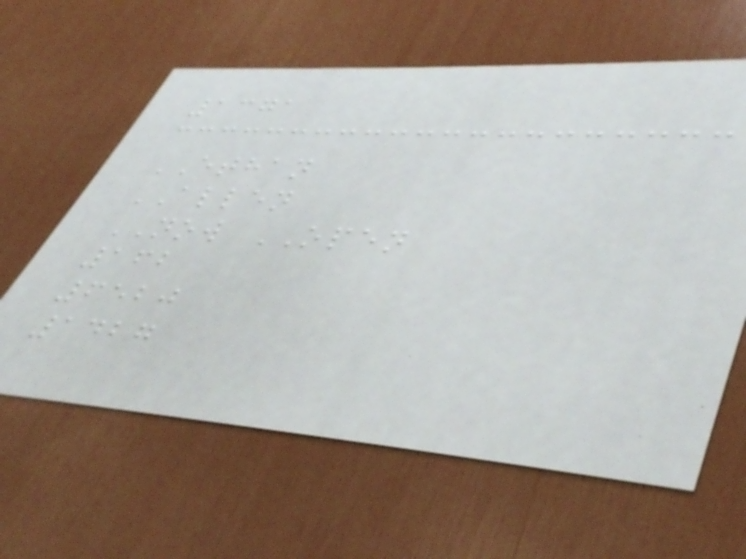1371
ETHAN
ALLEN
NOW OPEN
162
6520
1427
